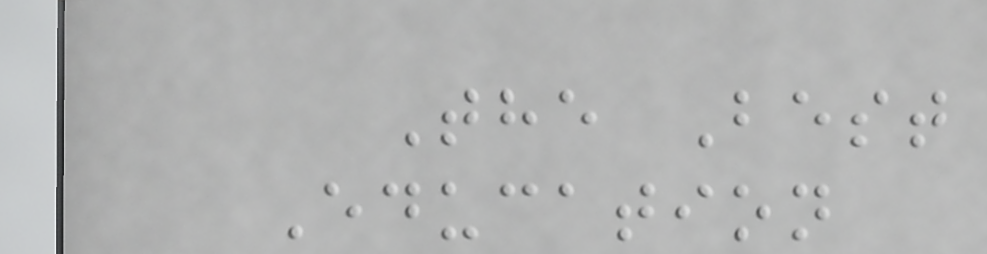The Best
Education
